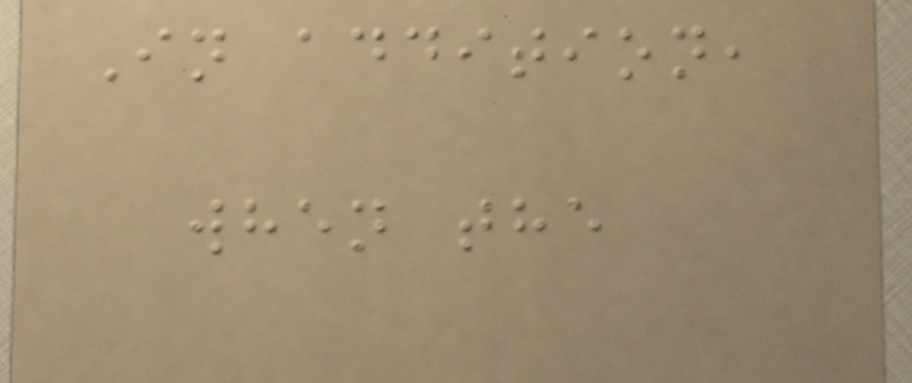In addition,
when the
